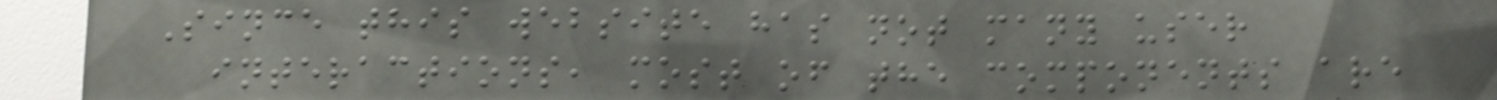Since this website has not many user
interactions, most of the components are
